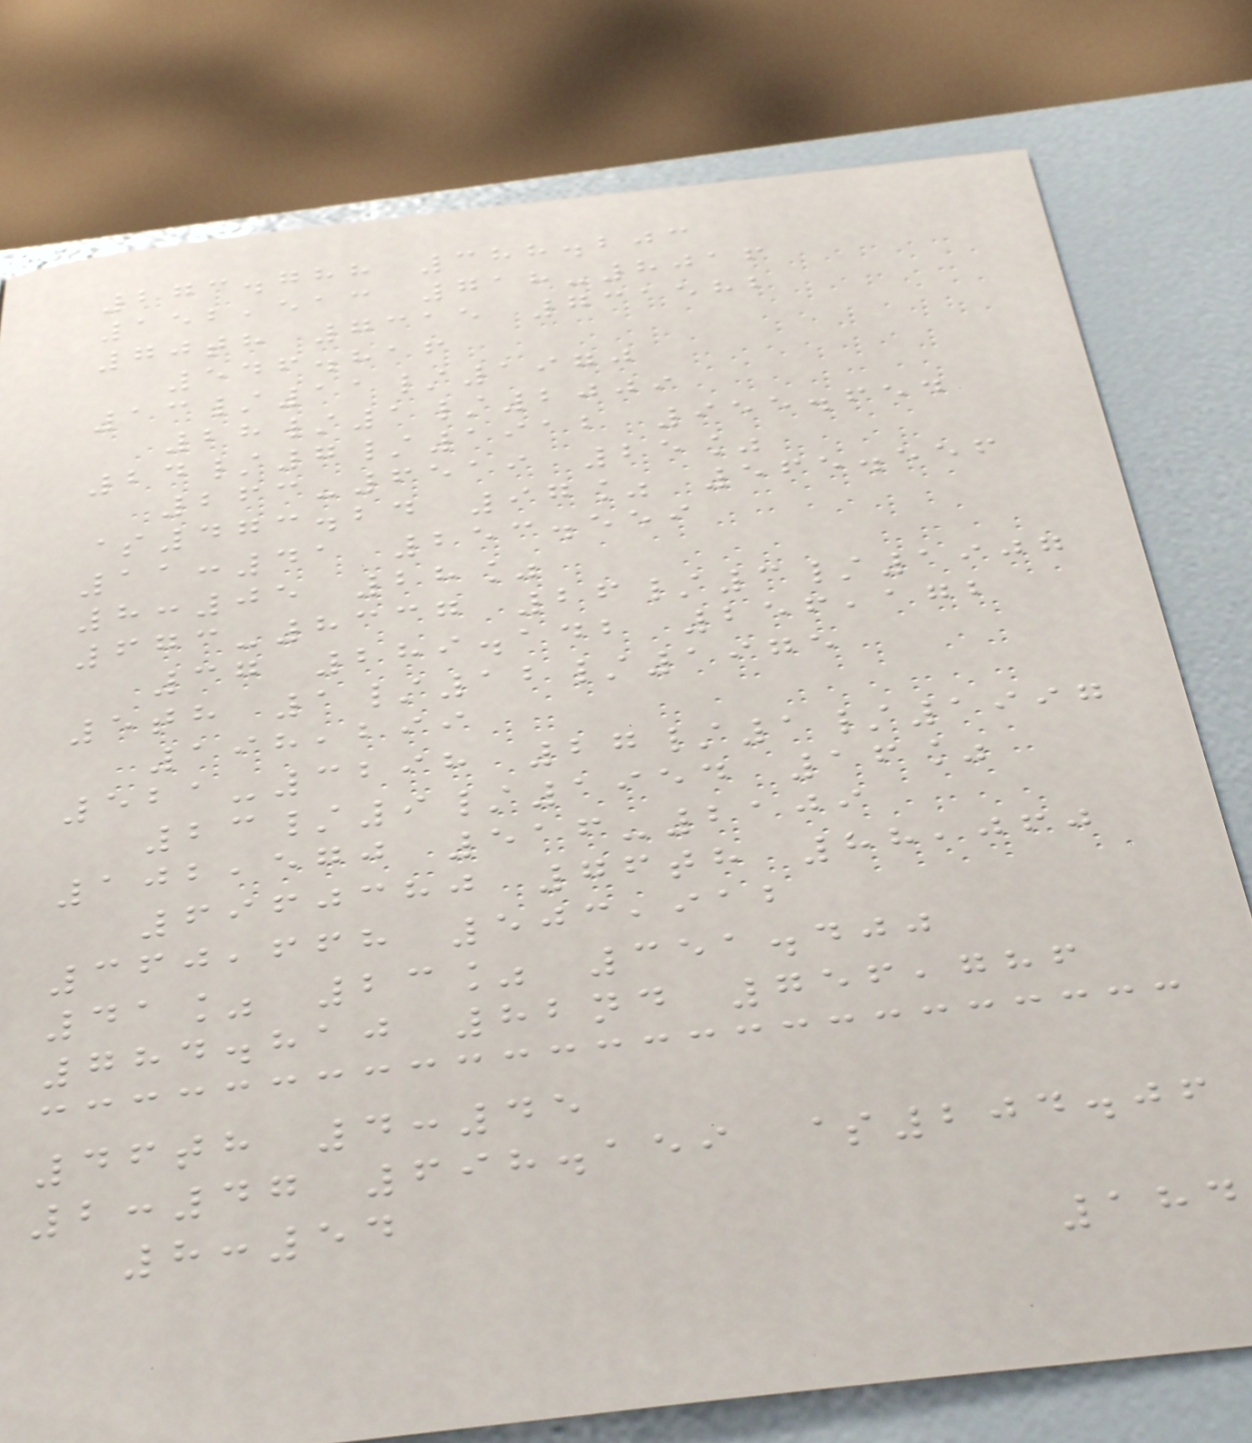273.788 388.203
152,513 718-8016
70th 7315 731582
546.816
13/11/1970
28/1/2009
24/7/1912 955.654
263-6519 25%
$473.24 97% 565.556
11:41 253.559
8:05 28%
673-8337 26/3/1907
37 289.142 256,172
5th 1/12/1975
198,299
521-3298 27/1/1997
23/9/1954 16%
102,570 516-2109
6960380 76th 88,060
360,668 503,912
41% 23% 351.400
784.810 82nd 756,786
46th 4:45
2:47 698.159 $204.06
8:54
184
